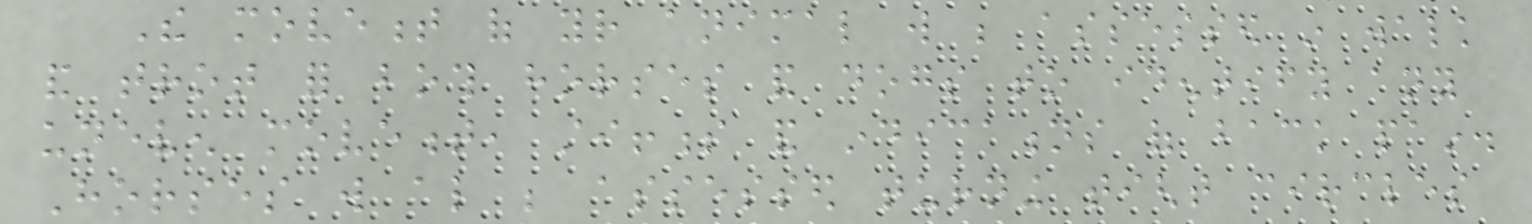The movement of your animal will be assessed in walk
and trot for both horses and dogs to identify any
uneven movement, stiffness and indications of back pain.
Horses will also be assessed turning tight circles
